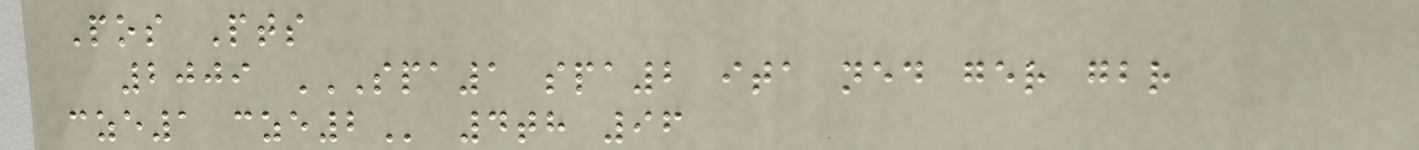Pos Pts
2009 SPA1 SPA2 ITA NED GER GBR
CZE1 CZE2 4th 96
